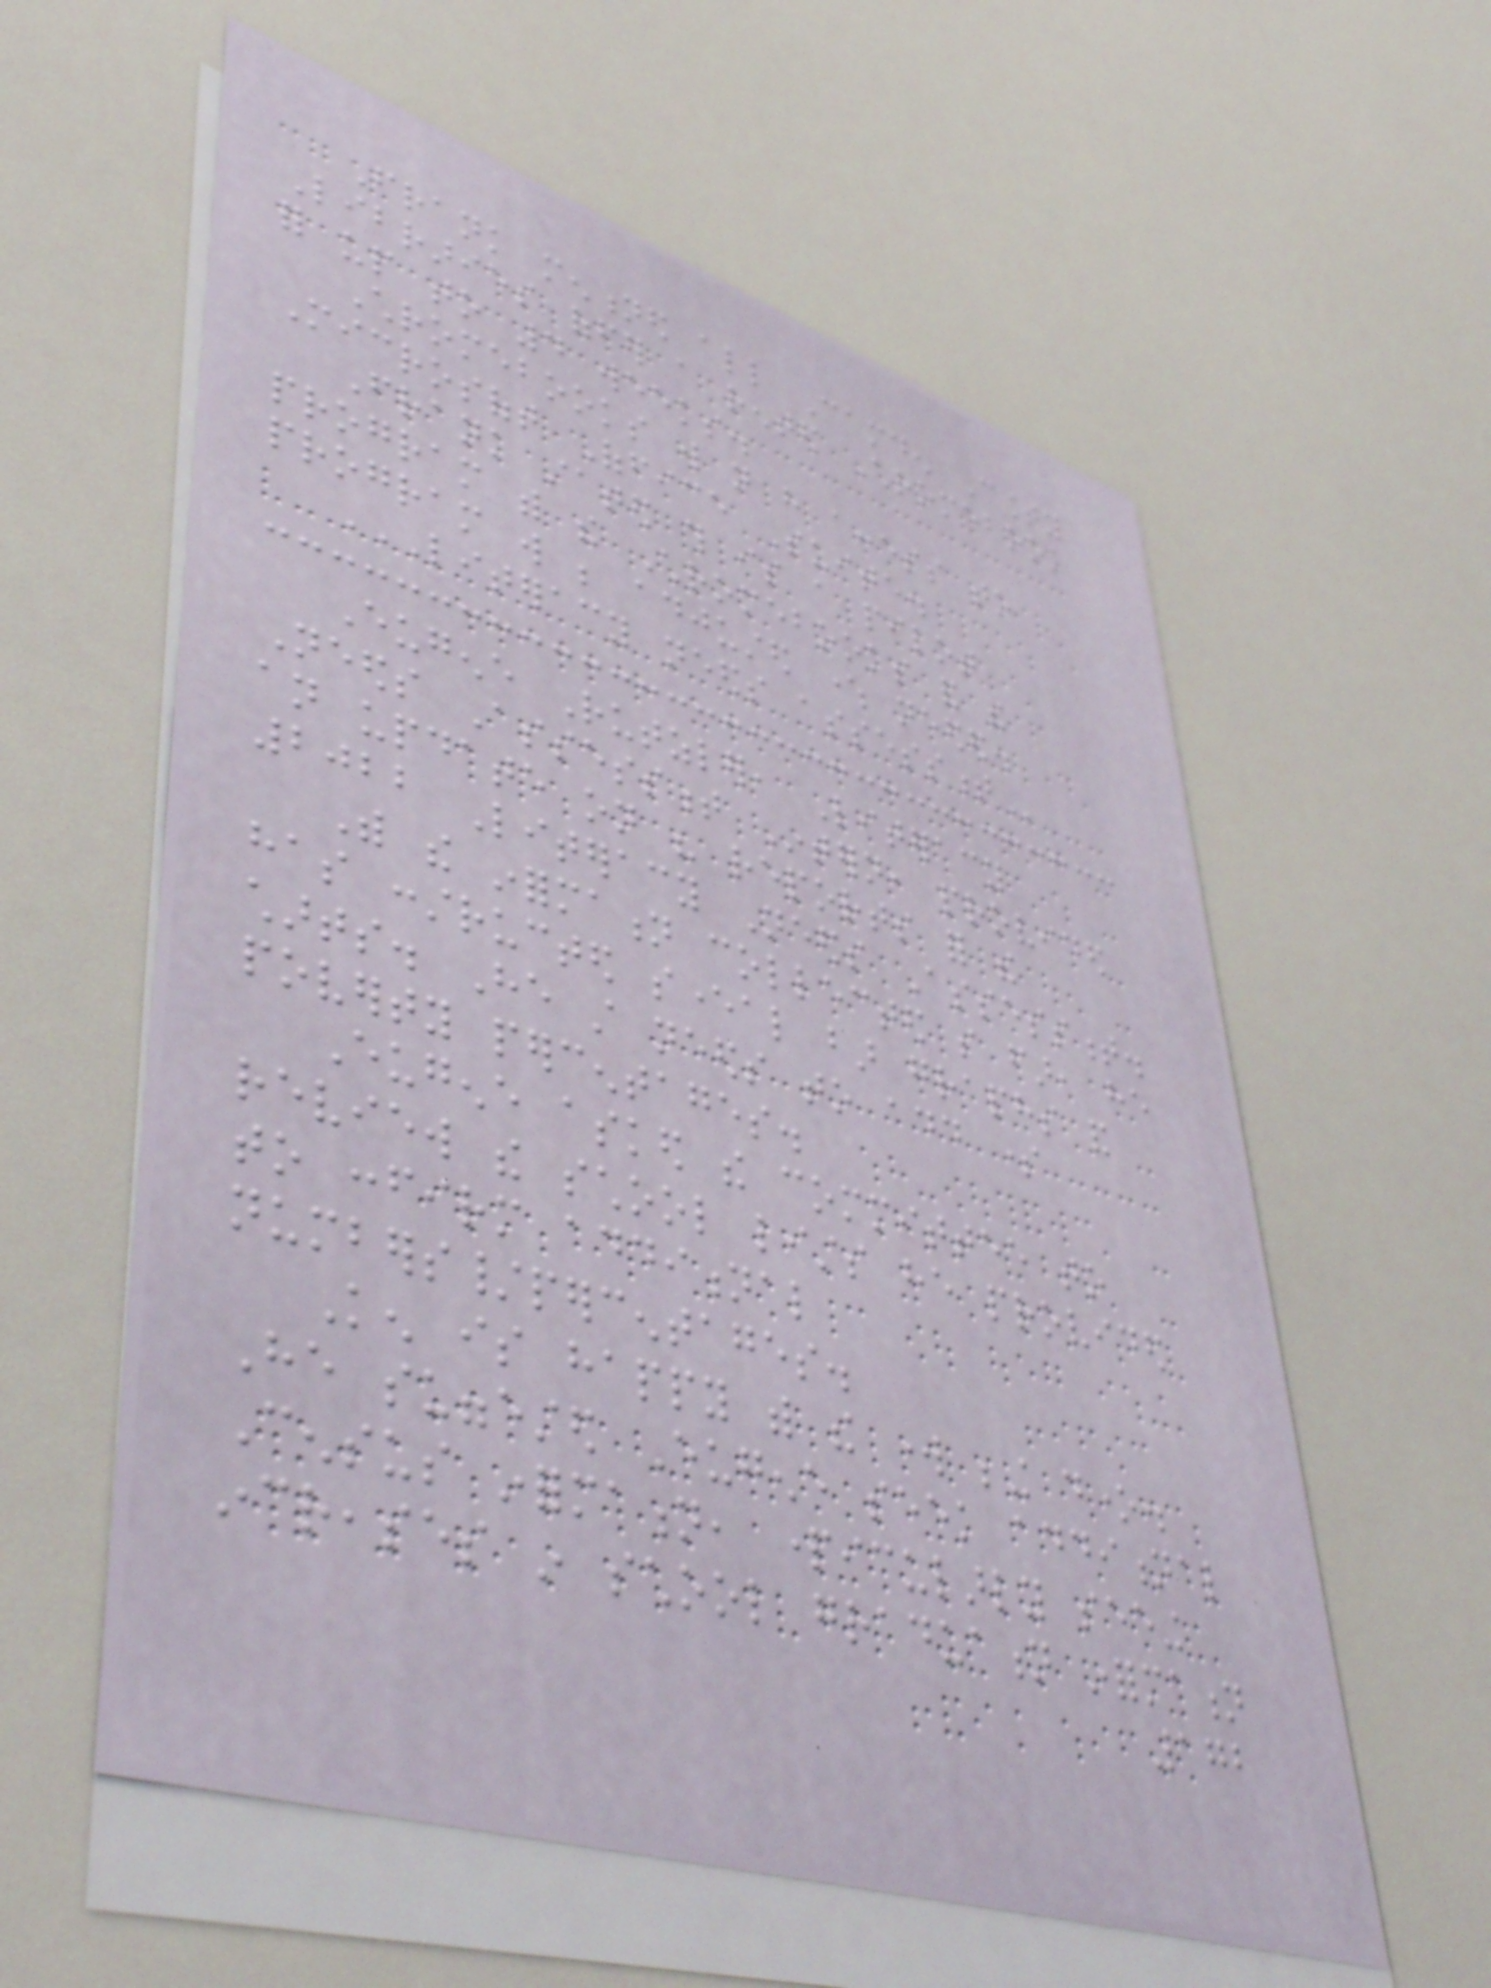Frank mentioned all Camden County
Libraries offer a rented Chromebook
for up to 4 weeks.
Chromebooks will not have access to
Microsoft Office Suite.
Frank stated this is a pilot
program with the Chromebooks and the
program will be adjusted where needed.
LITERACY NEEDS ASSESSMENT
Eugene Rutzler, Literacy
Needs Assessment Intern, provided
an update on his reports for the
2022 Literacy Needs Assessment.
With the information collected so far, he
has constructed several bar graphs and
charts. He still needs to add some
poverty percentages.
Eugene asked the committee to
review the school lists he provided
to confirm additional
numbers/percentages.
Ken is happy with the work being done.
He suggested Eugene seek additional
Census information, particularly seeing
increases in school graduation information
172
